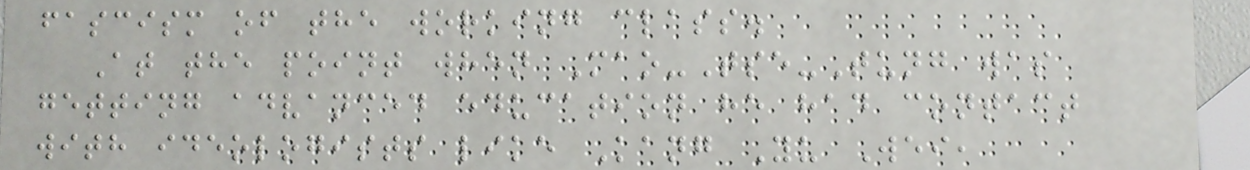fascism of the working class.
At the point when Mao-Tse-Tung was
getting advanced education he had contact
with ideologists like Kang Yu Wei,
